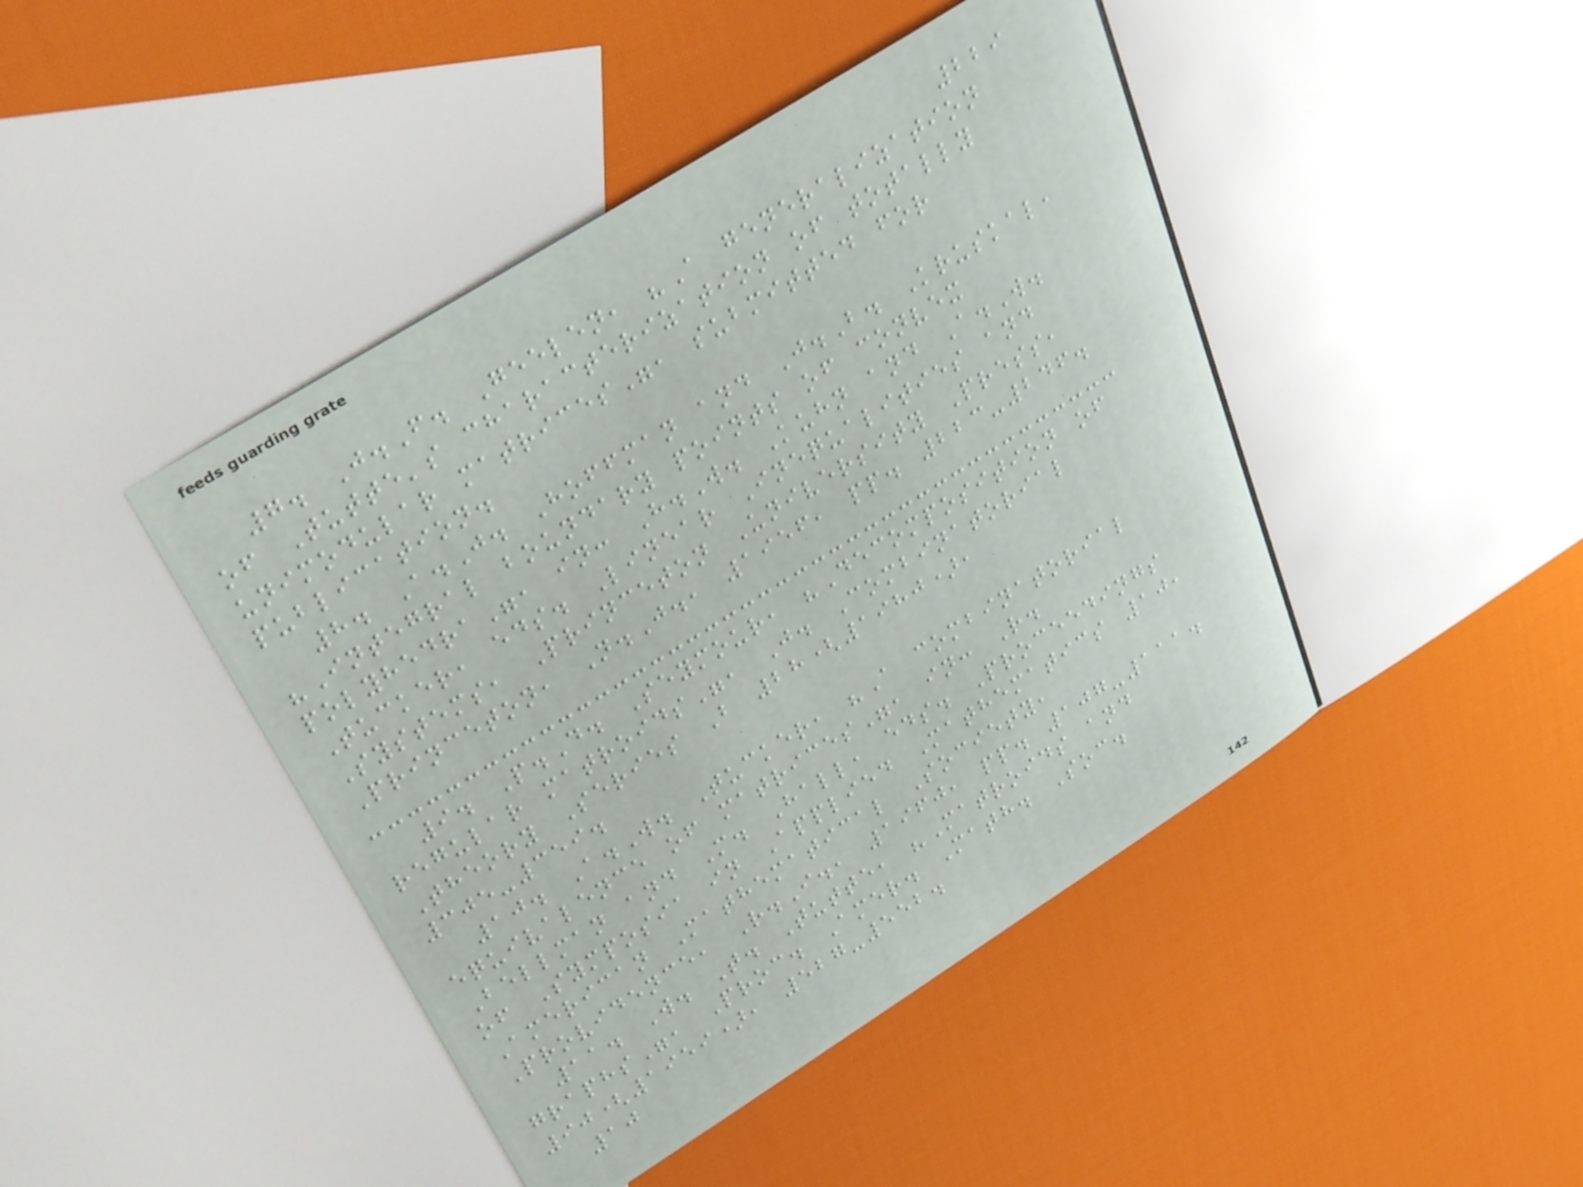229
7. J.F. Geelen, "A generalization
of Tutte's characterization of totally
unimodular matrices", submitted for
publication.
8. A.J. Hoffman and J.B. Kruskal,
"Integral boundary points of convex
polyhedra", in: H.W. Kuhn and A.W.
Tucker, eds. Linear Inequalities and
Systems, Princeton University Press,
Princeton, N.J., 1956, pp. 223-246.
9. P.D. Seymour, "Decomposition of
regular matroids", J. Combinatorial
Theory Series B 28(1980),
305-359.
10. A.W. Tucker, "A combinatorial
equivalence of matrices", in: R.
Bellman and M. Hall, eds. Proceedings
of Symposia in Applied Mathematics 10,
American Mathematical Society,
Providence, R.I., 1960, pp. 107-111.
11. W. T. Tutte, "Matroids and
graphs", Proc. Amer. Math. Soc.
90(1959), 527-552.
10
